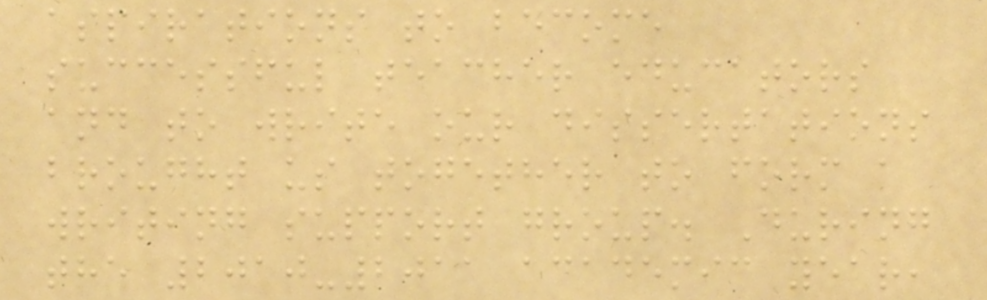aspirations to become
successful teacher educators
and to write our dissertations
brought us together to form a
writing support group. During
the 2010-2011 academic year,
